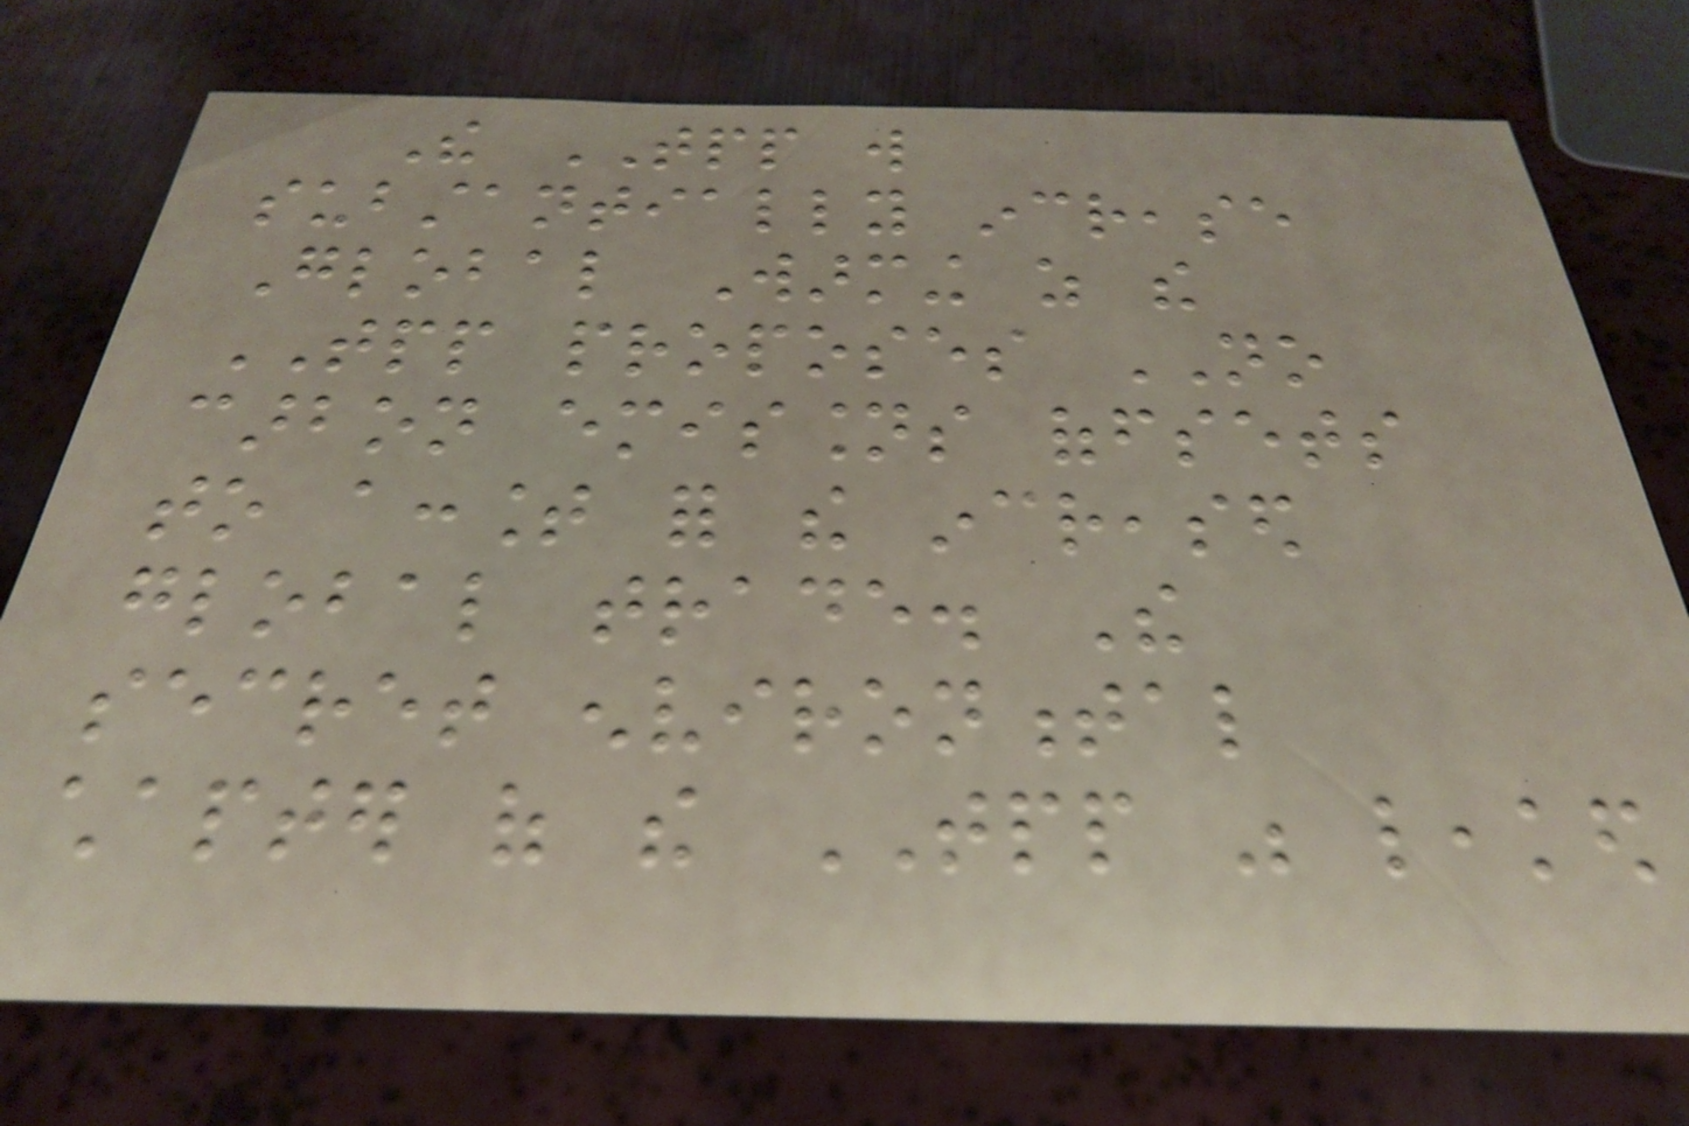The TPP will
substantially increase
Global Warming as the
TPP proposes NO
carbon emissions offsets
to account for the increased
global trade. The
secret environmental
chapter of the TPP was leaked
